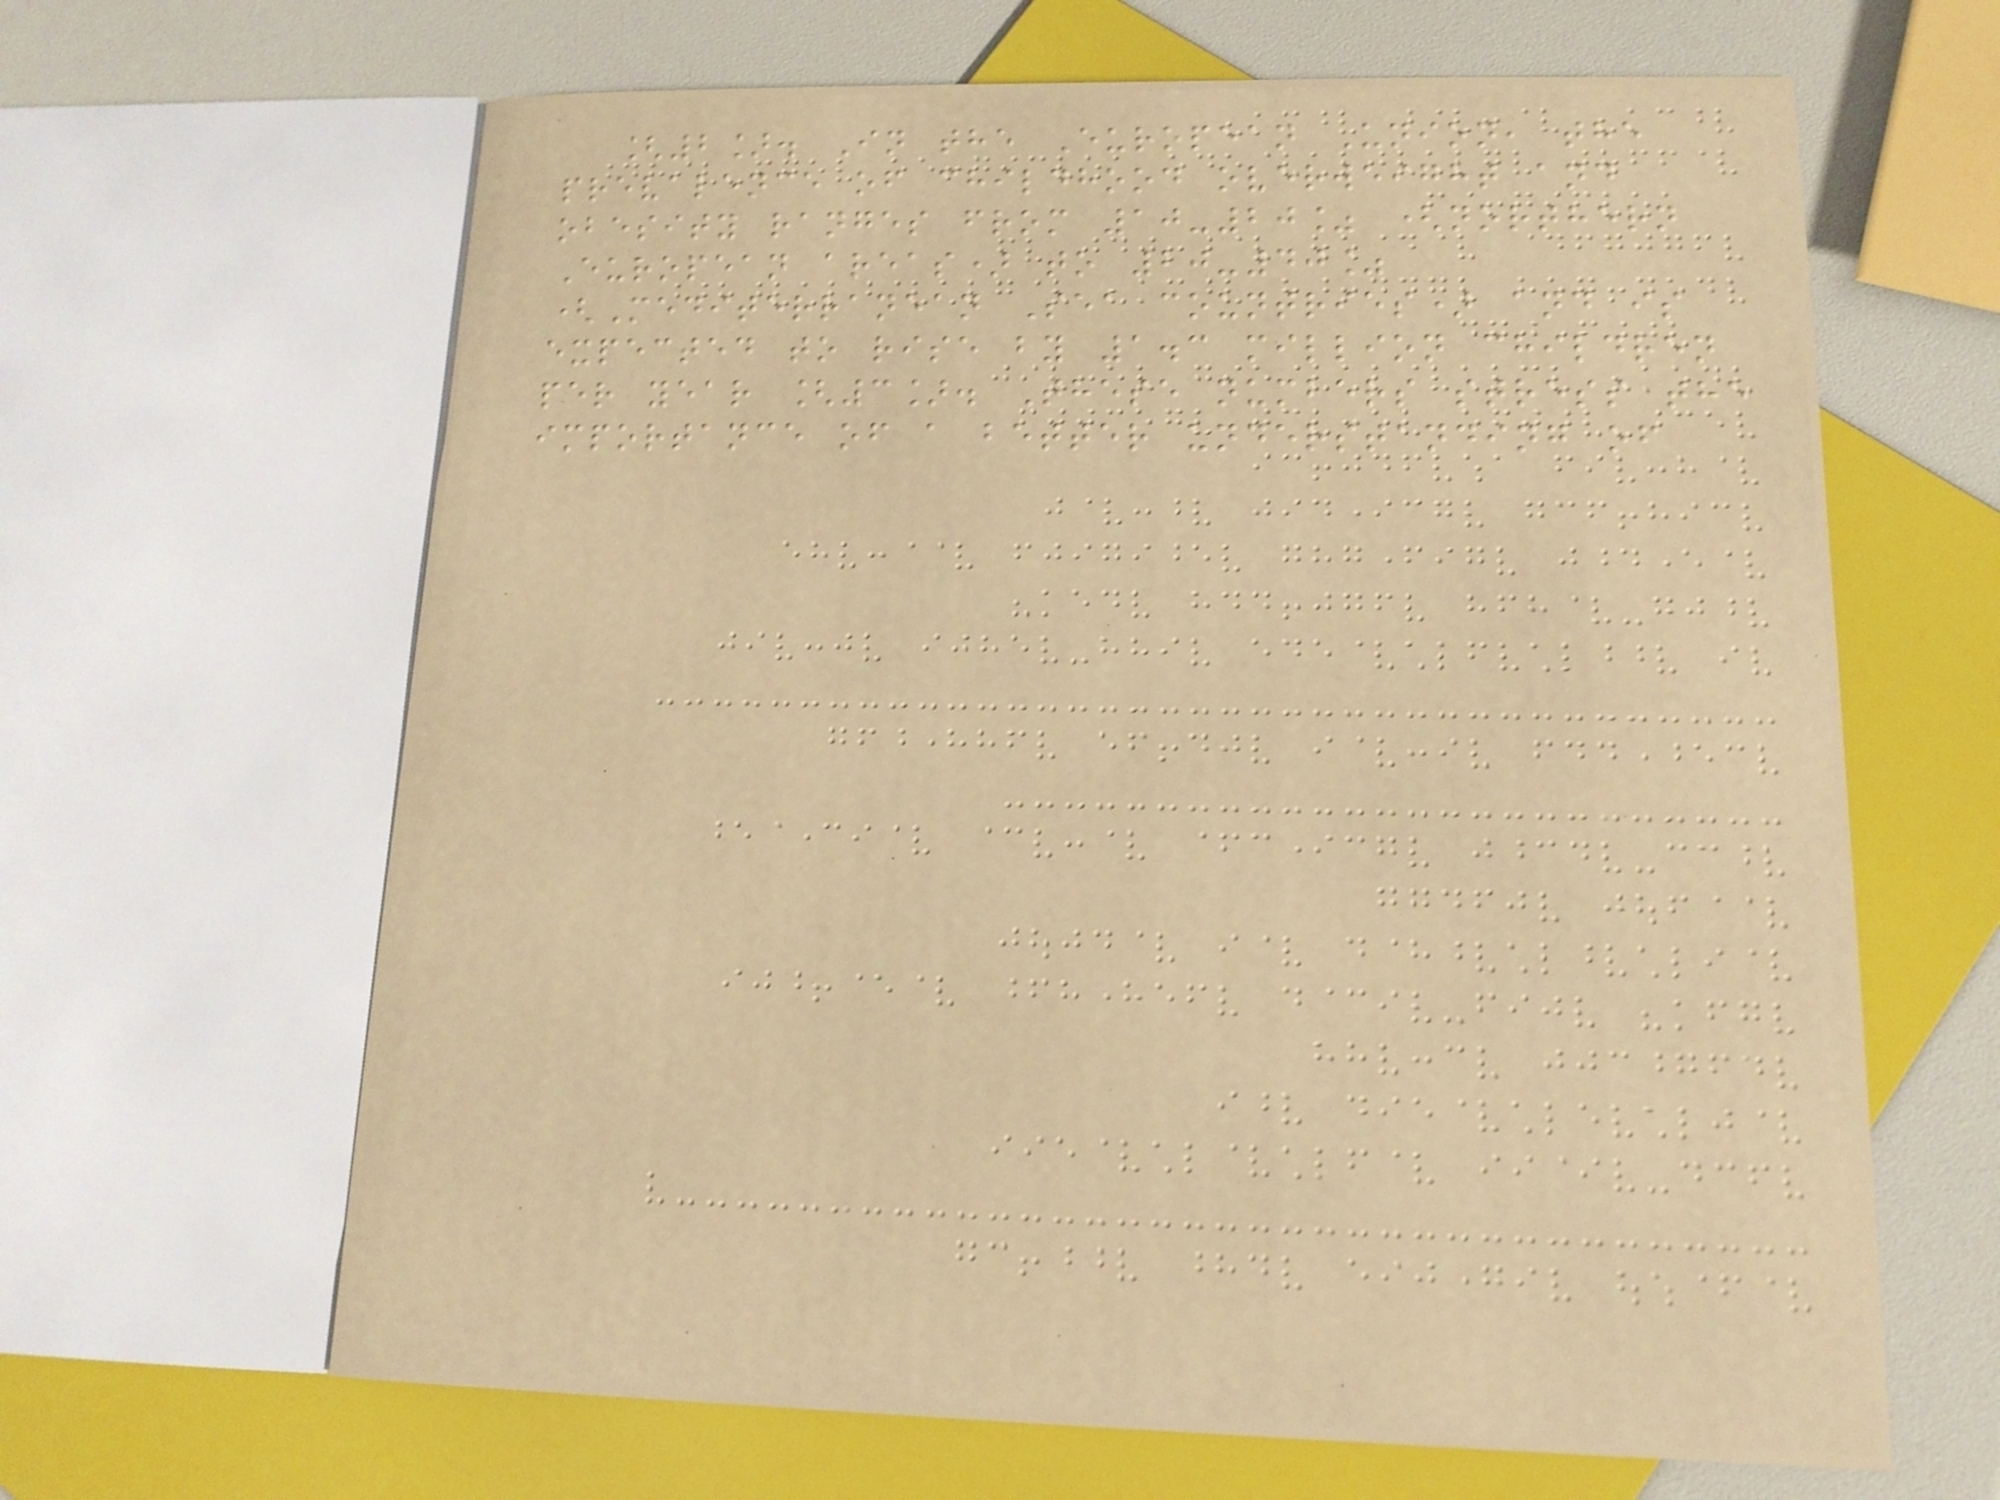[2]. In the European Union, the
prevalence of childhood overweight and
obesity ranges from 10-20% (northern
European areas) to 20-40%
(Mediterranean Sea countries) and is
expected to rise by 1.3 million children
per year [3]. These numbers stress the
importance of a better understanding of
